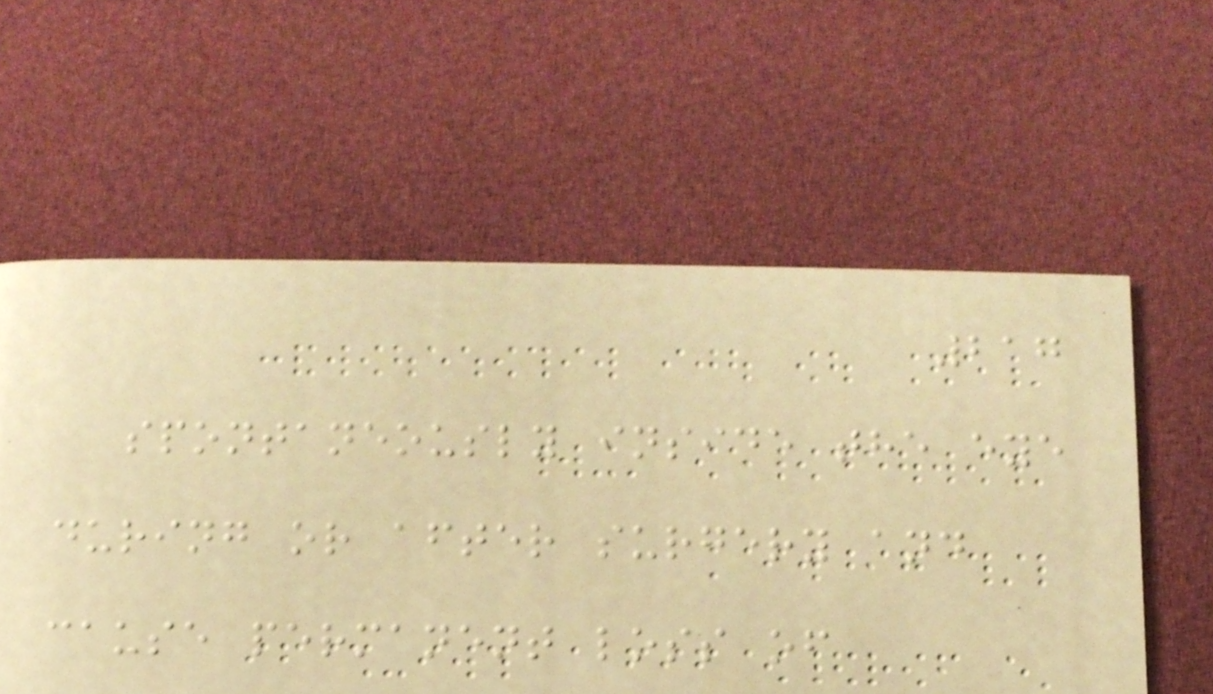217
spontaneously inside the eye
during or after surgery and
cause permanent loss of
